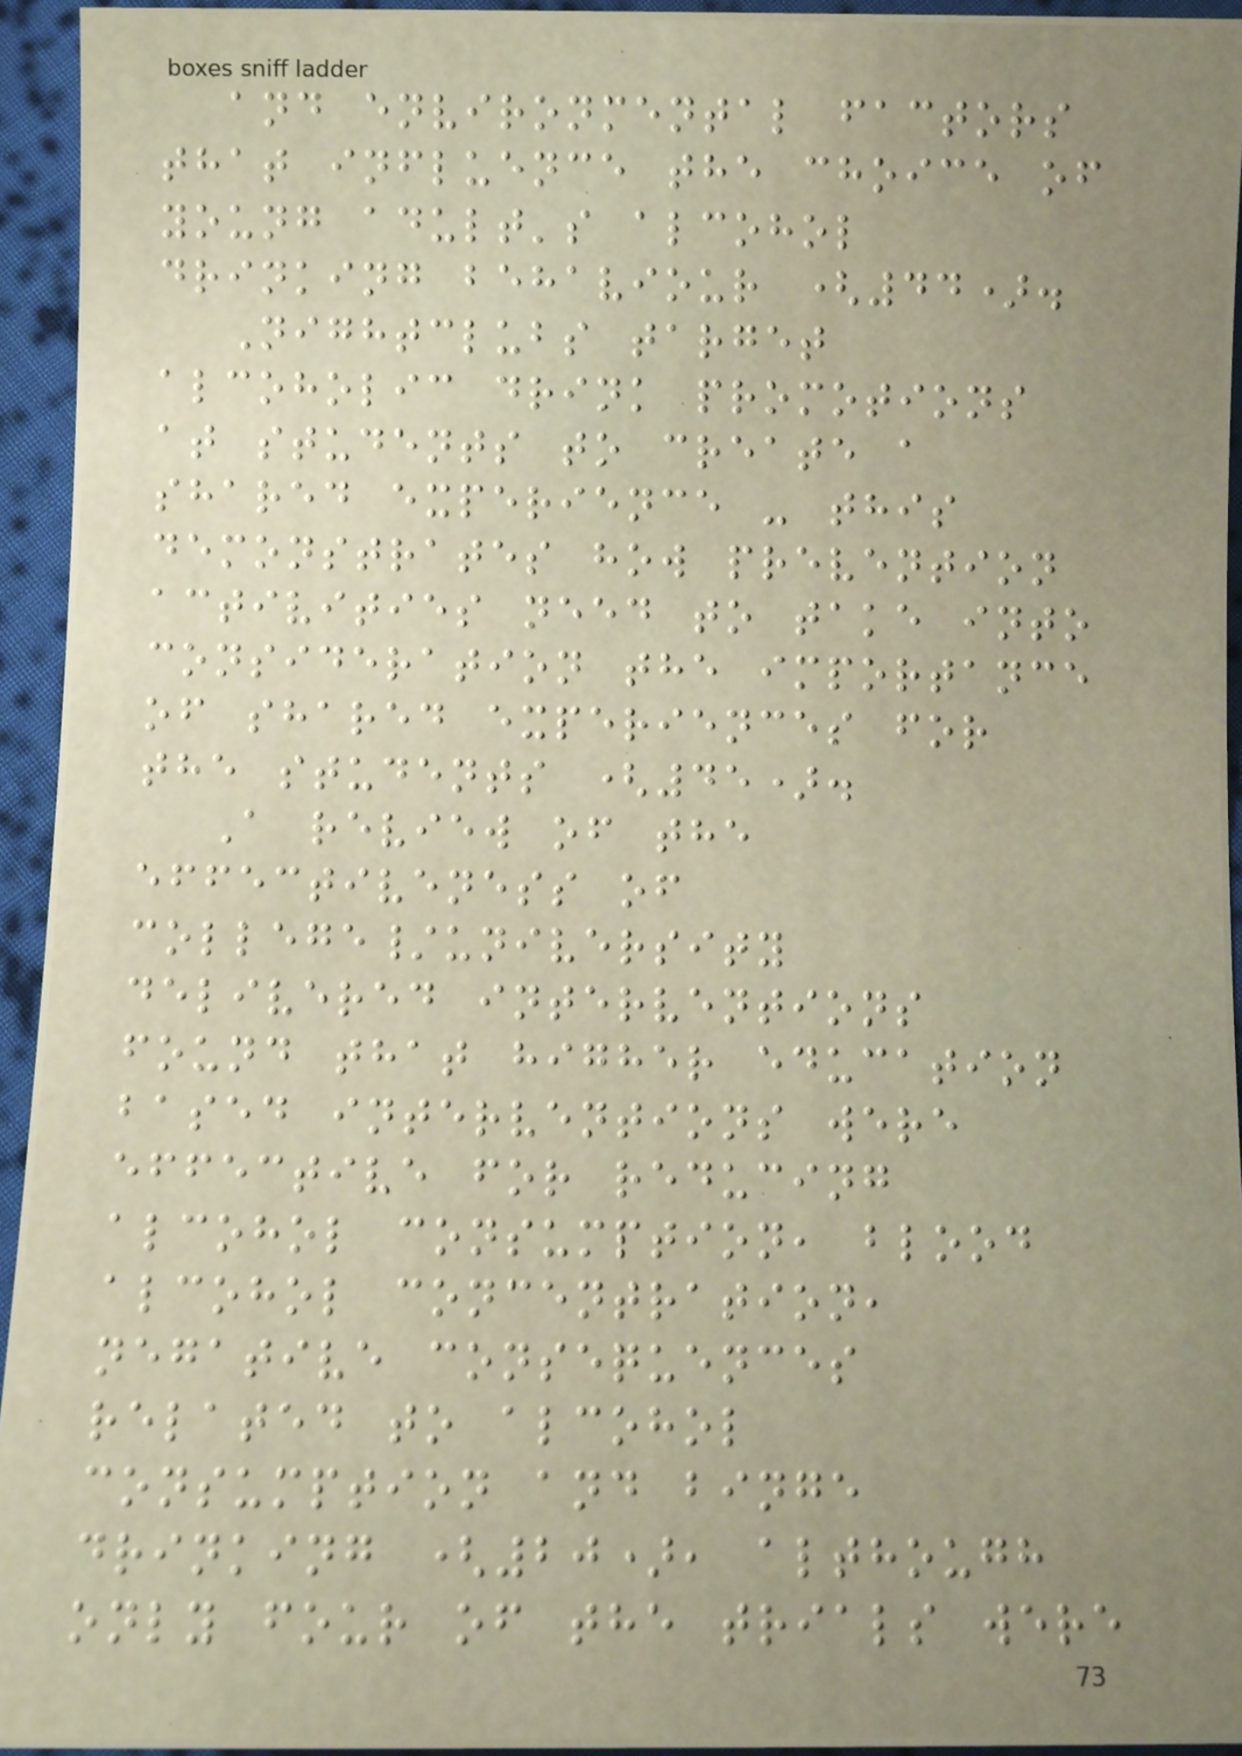and environmental factors
that influence the choice of
young adult's alcohol
drinking behaviour (44).
Nightclubs target
alcoholic drink promotions
at students to create a
shared experience - this
demonstrates how prevention
activities need to take into
consideration the importance
of shared experiences for
the students (45).
A review of the
effectiveness of
college/university
delivered interventions
found that higher education
based interventions were
effective for reducing
alcohol consumption, blood
alcohol concentration,
negative consequences
related to alcohol
consumption and binge
drinking (20), although
only four of the trials were
